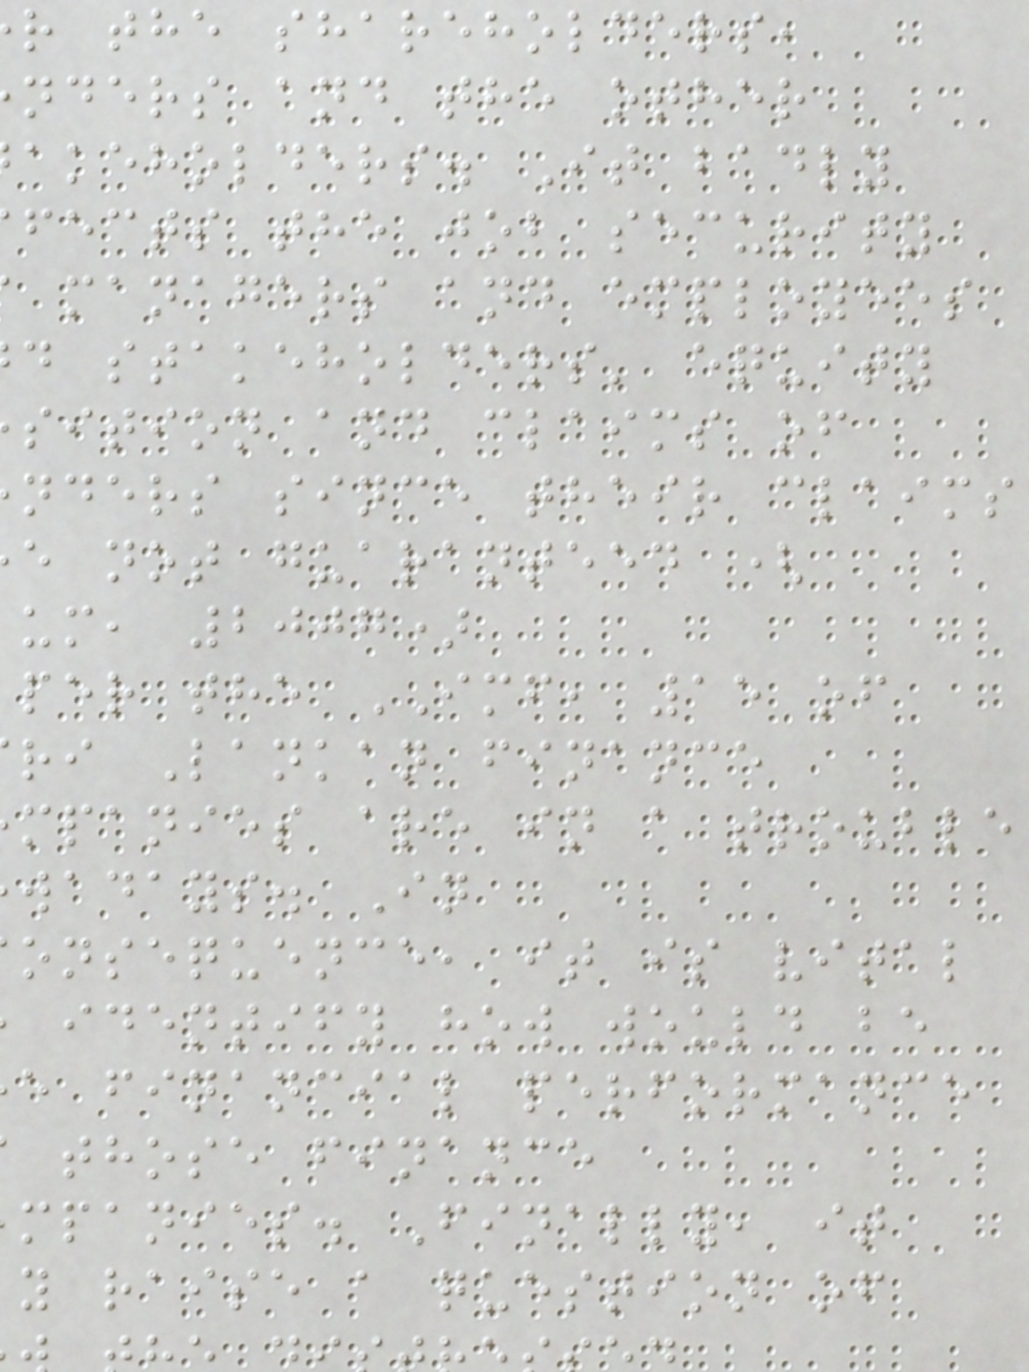r the shareholders,
nders and the other
akeholders. It badly
fects the job security
managers and employees
d stakeholders' equity
sition and claims of
nders since their claims
e not guaranteed (
um, 2007)
per the IMF, 15 of
ri Lankan finance
mpanies are in a trouble
wadays. In
onsequence, it is vital
identify how would be
e financial performance
those finance
mpanies. Finally, it
y raise a question of
